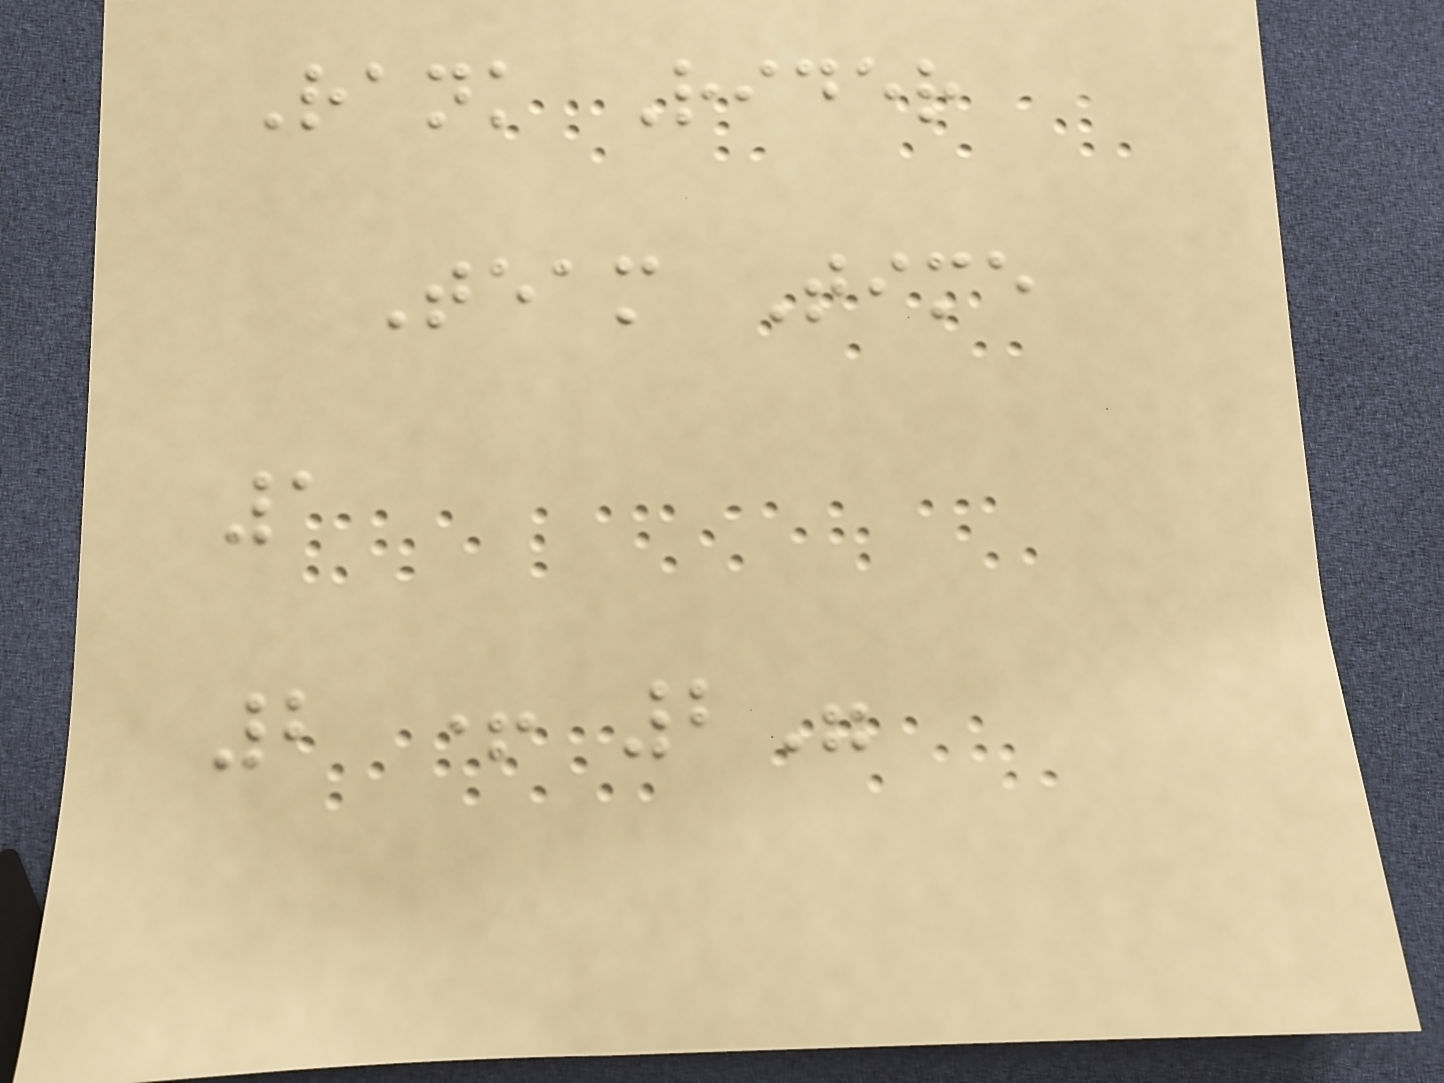Rank Rider
Team Time
1
2 + 2"
